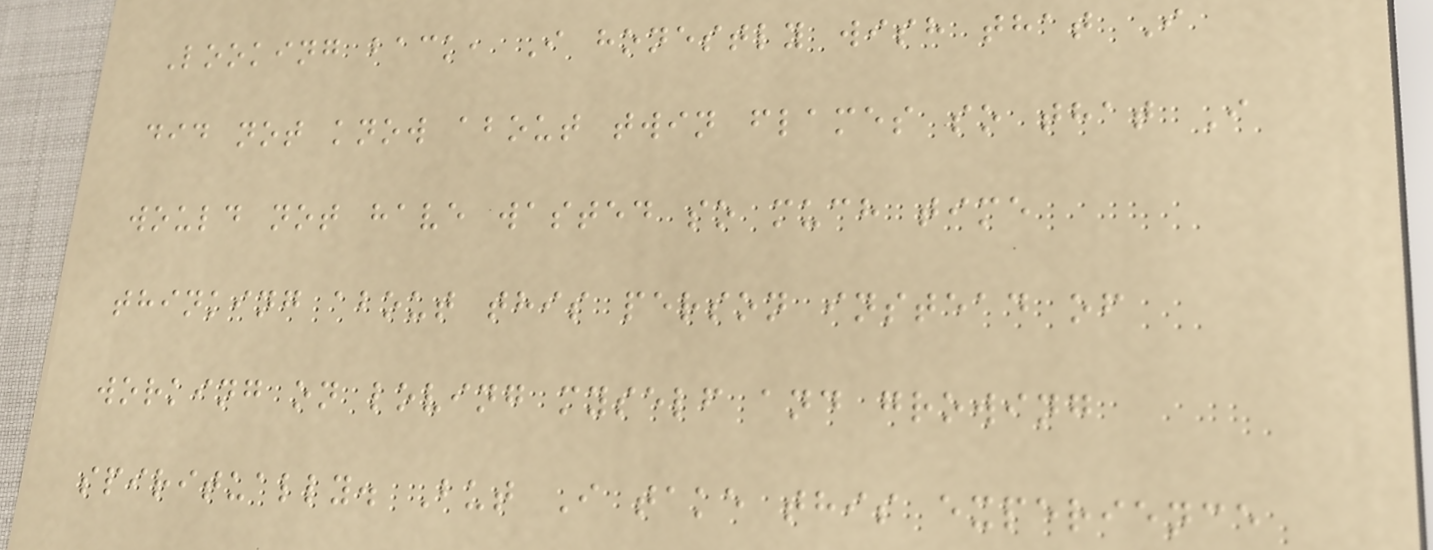Looking back, I honestly wish that I
did not know about twin flames so that I
would not have wasted so much time
thinking about this person instead of
working on loving myself and growing
spiritually. But I take this experience
